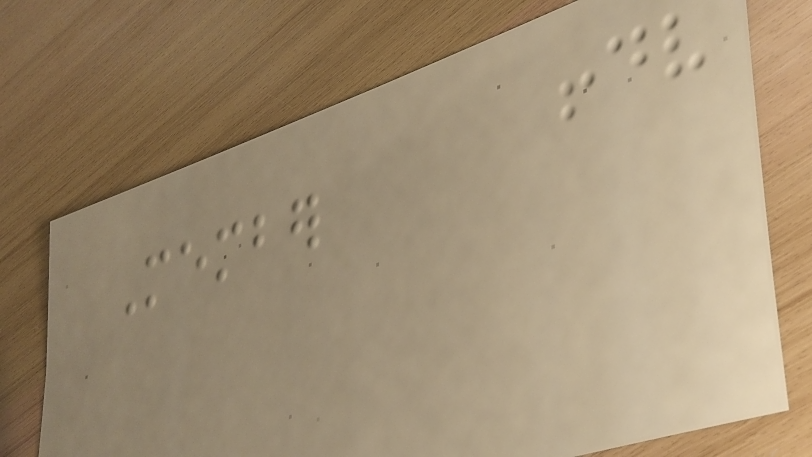Member
